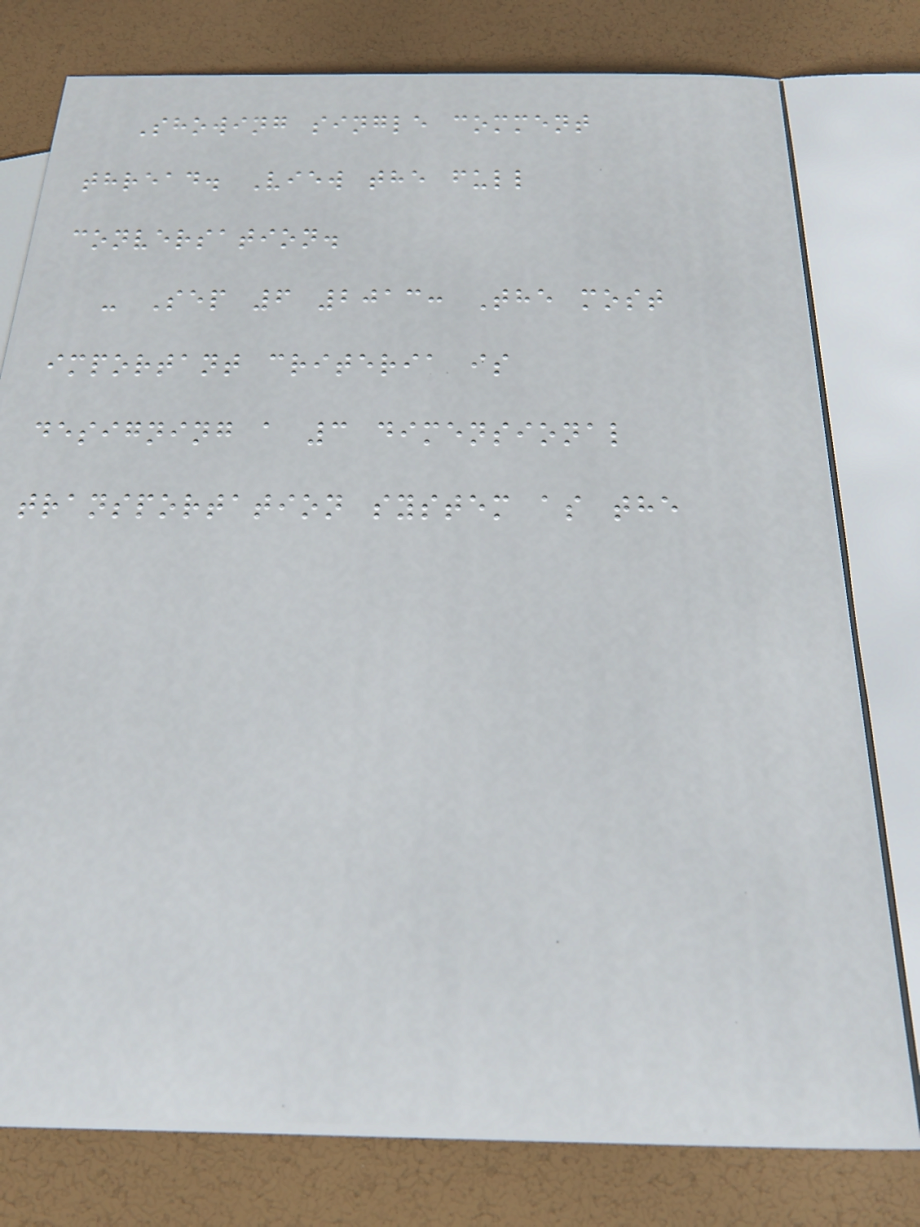Showing single comment
thread. View the full
conversation.
- Sep 6 2013: The most
important criteria is
designing a 3 dimensional
transportation system as the
